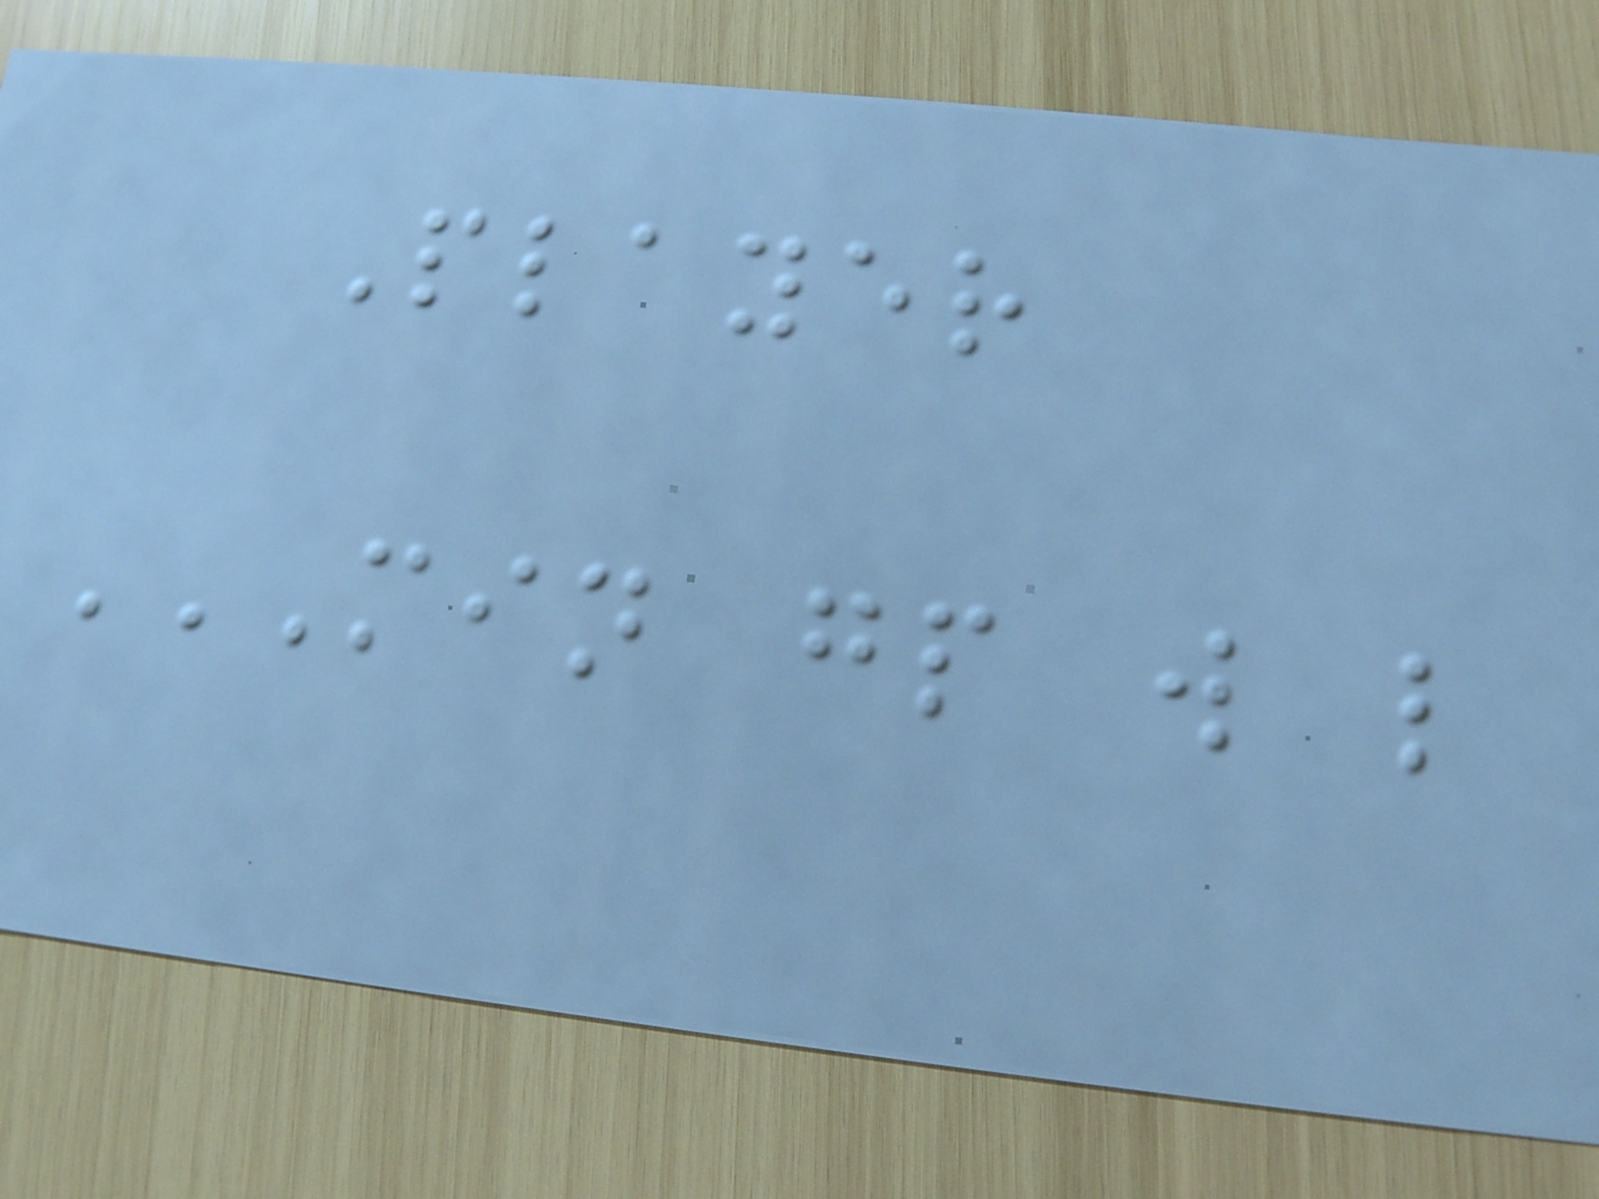Player
MIN GP W L
